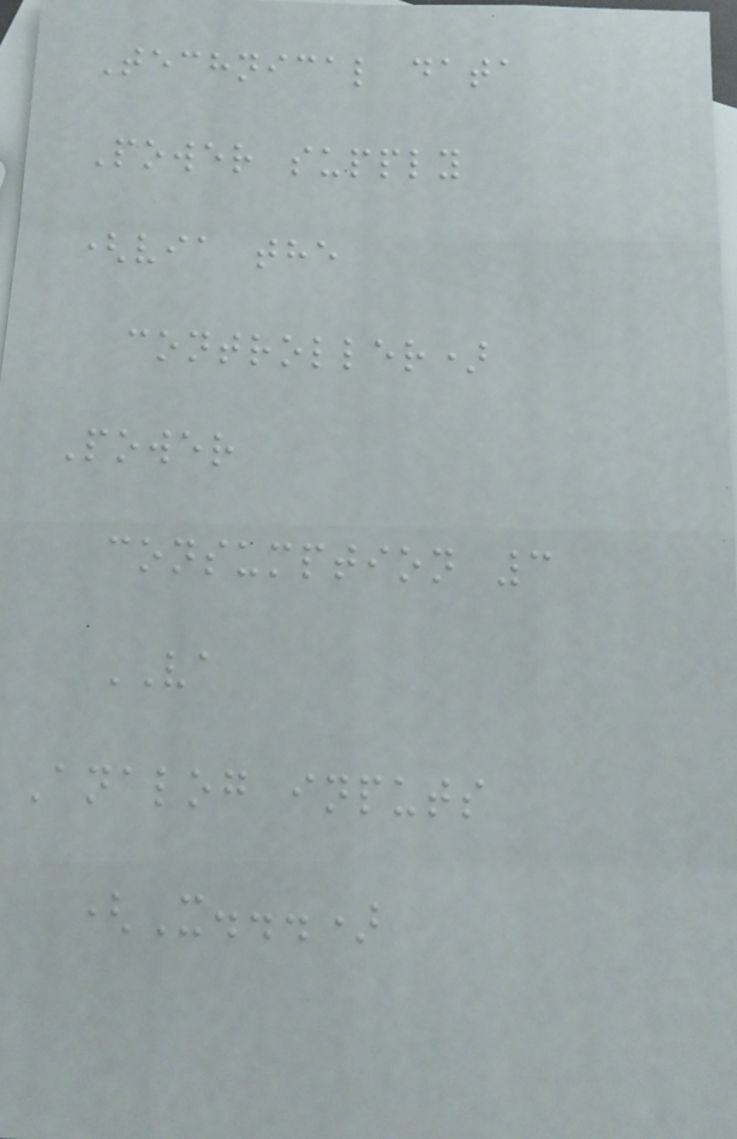Technical data
Power supply
(via the
controller)
Power
consumption 3
VA
Analog inputs
(X...)
